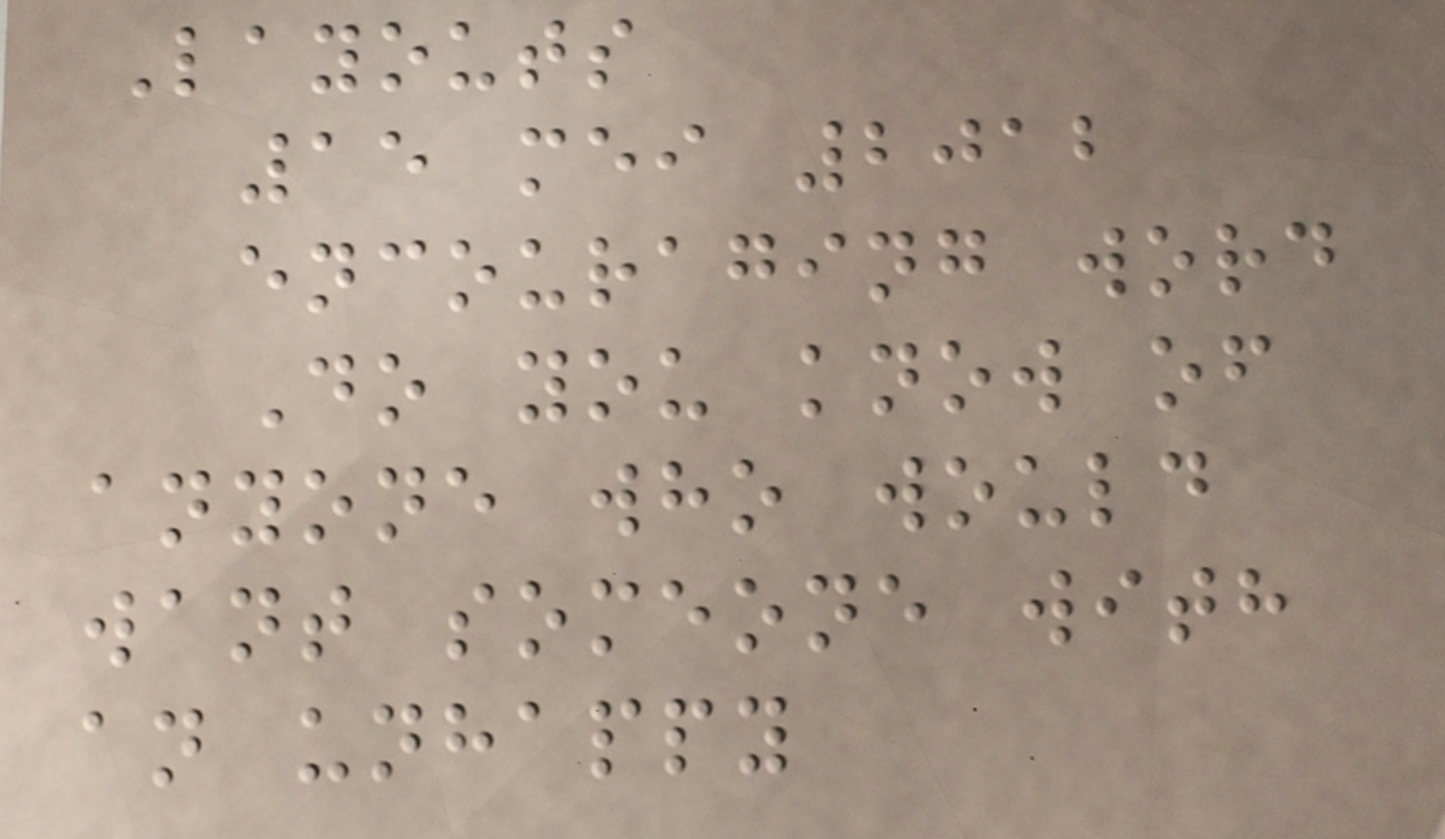Layouts
15 mei 2012
encouraging word
Do you know of
anyone who would
want someone with
an unhappy
